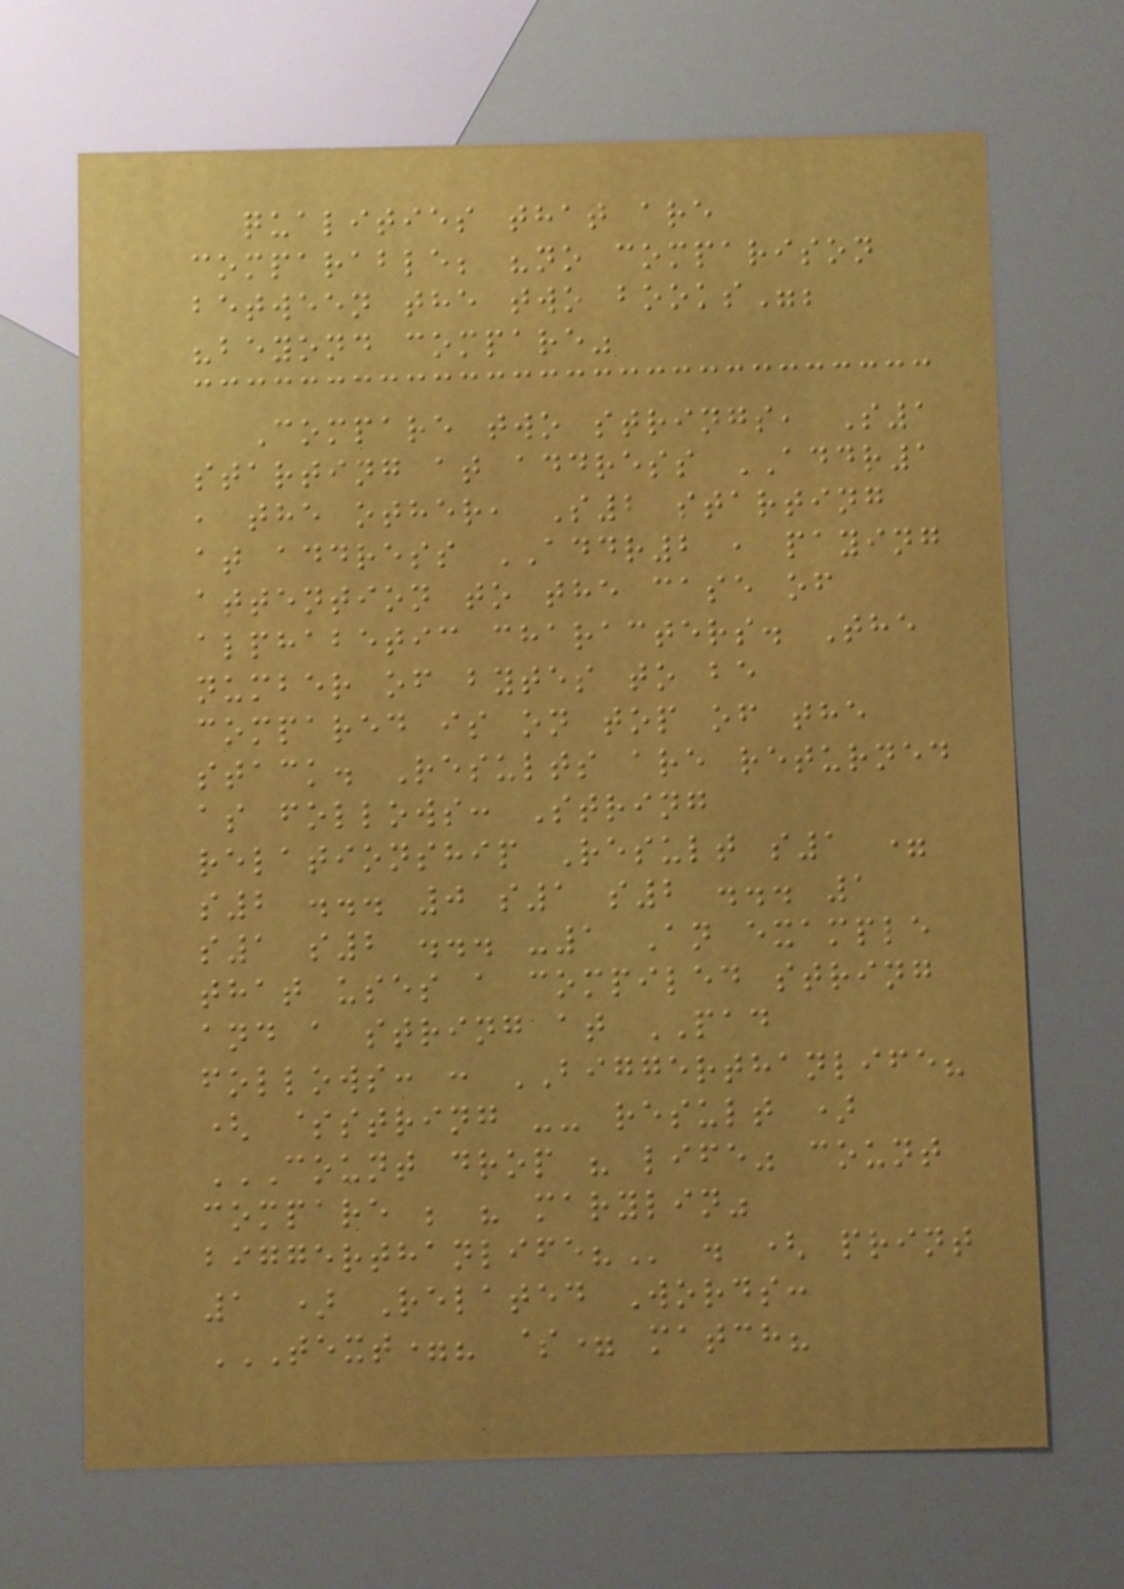qualities that are
comparable; "no comparison
between the two books";
"beyond compare"
Compare two strings, S1
starting at address ADDR1
, the other, S2 starting
at address ADDR2 , paying
attention to the case of
alphabetic characters. The
number of bytes to be
compared is on top of the
stack. Results are returned
as follows: String
relationship Result s1 =
s2 ... 0 s1 s2 ... 1
s1 s2 ... -1 An example
that uses a compiled string
and a string at PAD
follows: : BIGGERTHANLIFE?
( $string -- result )
COUNT DROP " LIFE" COUNT
COMPARE ; " MARYLIN"
BIGGERTHANLIFE? . ( print
1 ) Related Words:
TEXT=? $= MATCH?
